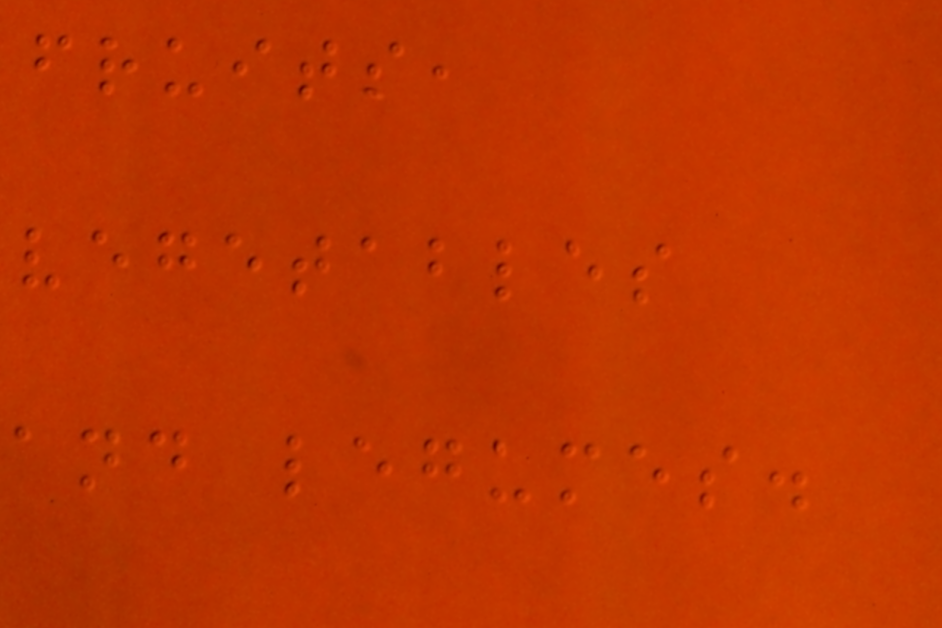fruits,
vegetables
and legumes.
